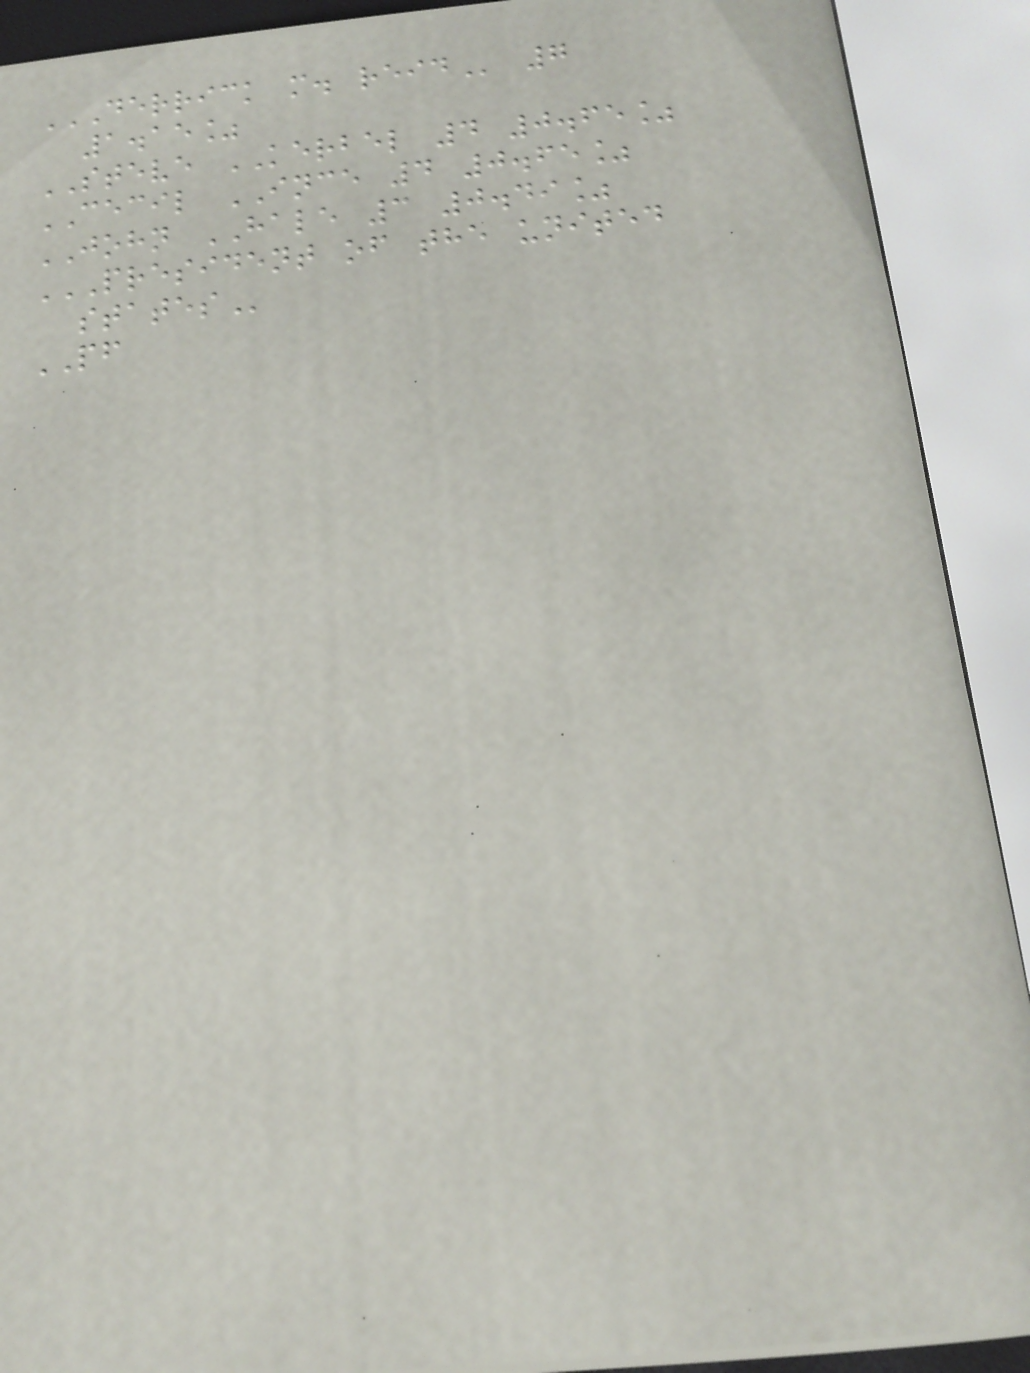DERRICK M. REID 7
1.15%
STEVE KERBEL 4 0.65%
CECIL INCE 4 0.65%
JOHN HALE 3 0.49%
PRESIDENT OF THE UNITED
STATES
PF
